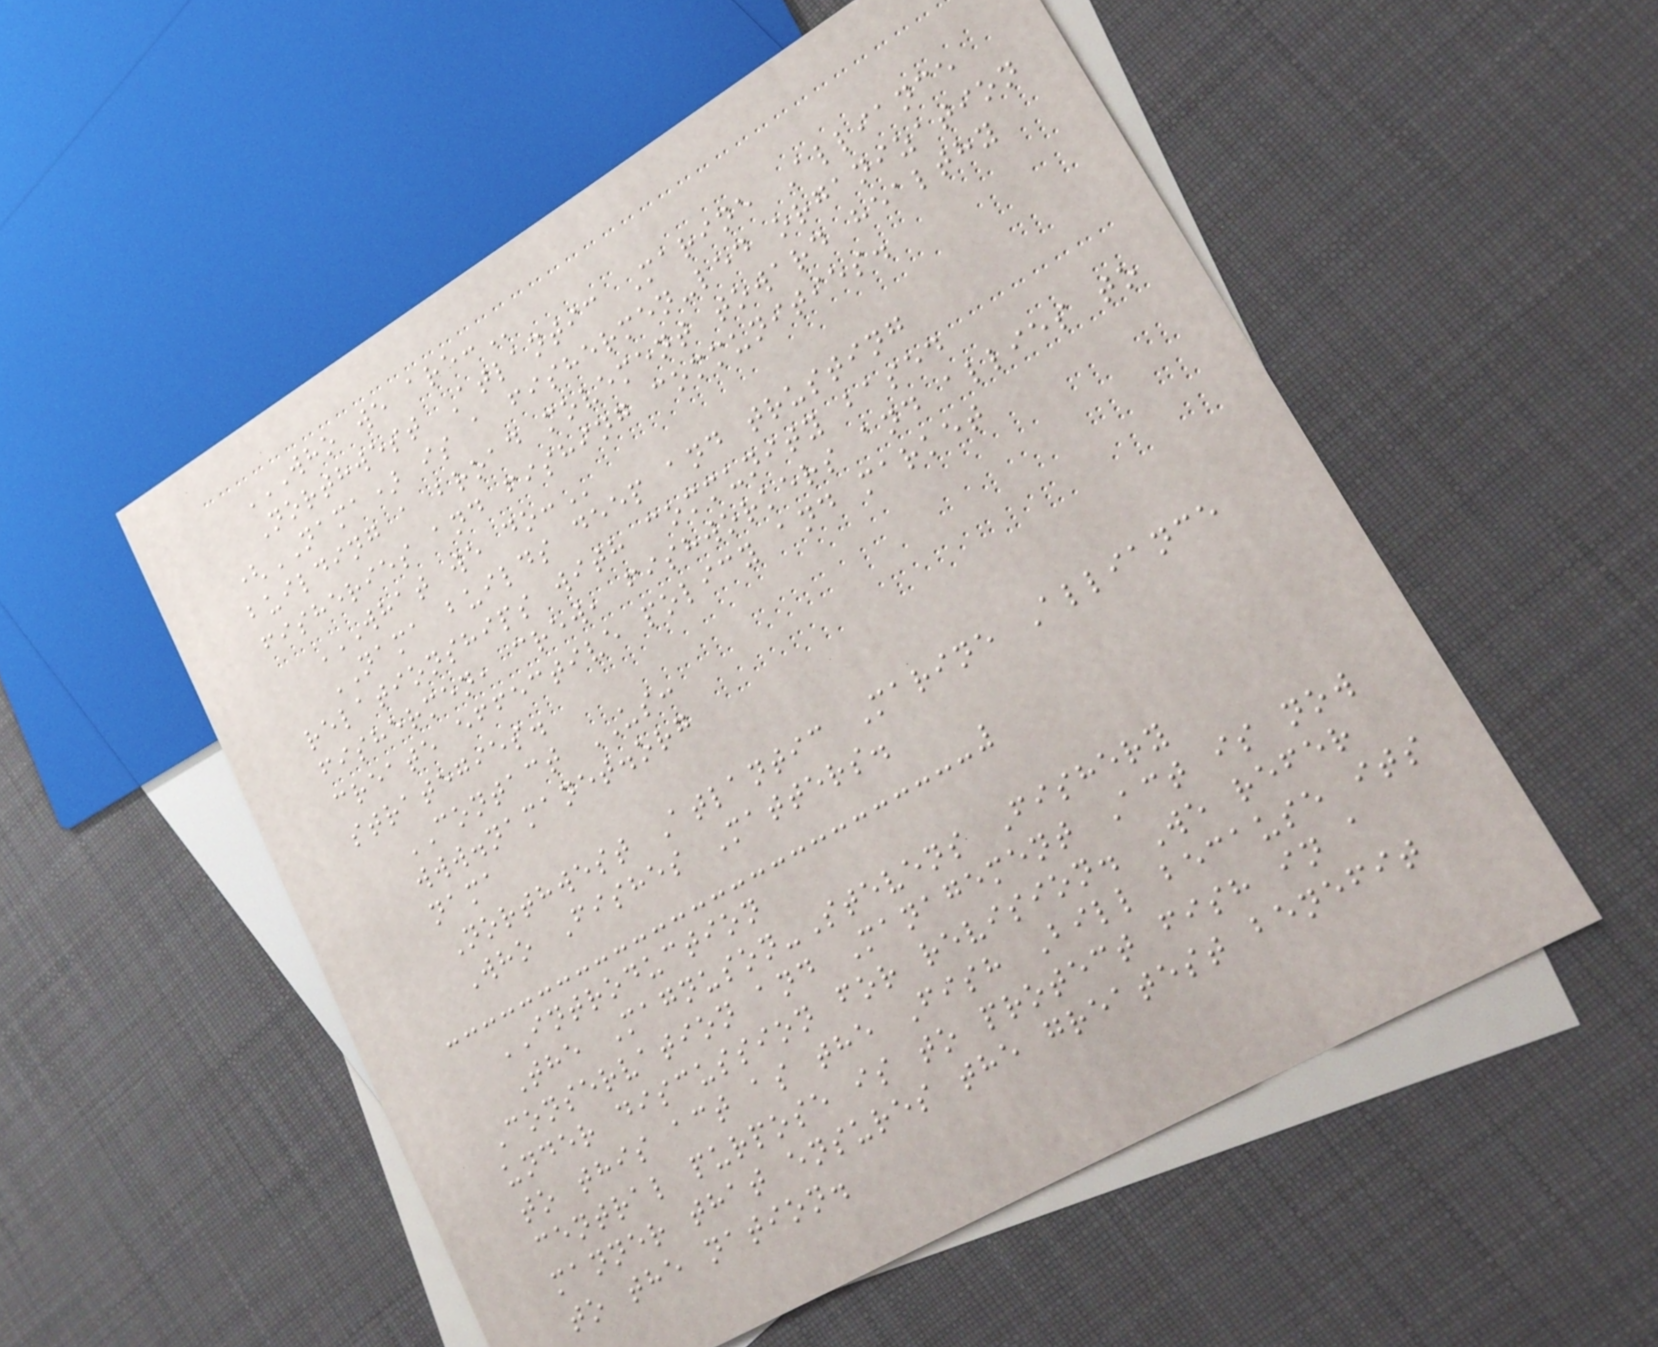WHO WE ARE:
Northwest Atlantic Marine Alliance
(NAMA) is a fishermen-led organization
building a broad movement toward healthy
fisheries and fishing communities.
WHAT WE DO:
NAMA builds deep and trusting
relationships with community based
fishermen, crew, fishworkers and allies to
create effective policy and market
strategies.
CONTACT US:
www.namanet.org
nama
Northwest Atlantic Marine Alliance
Who Fishes Matters.
INTRODUCTION
The Magnuson-Stevens Fishery
Conservation and Management Act is now
under discussion for revision. We refer
to this act as the Fish Bill because its
central purpose is to protect fish in a
manner that ensures the greatest benefit
to the nation.
